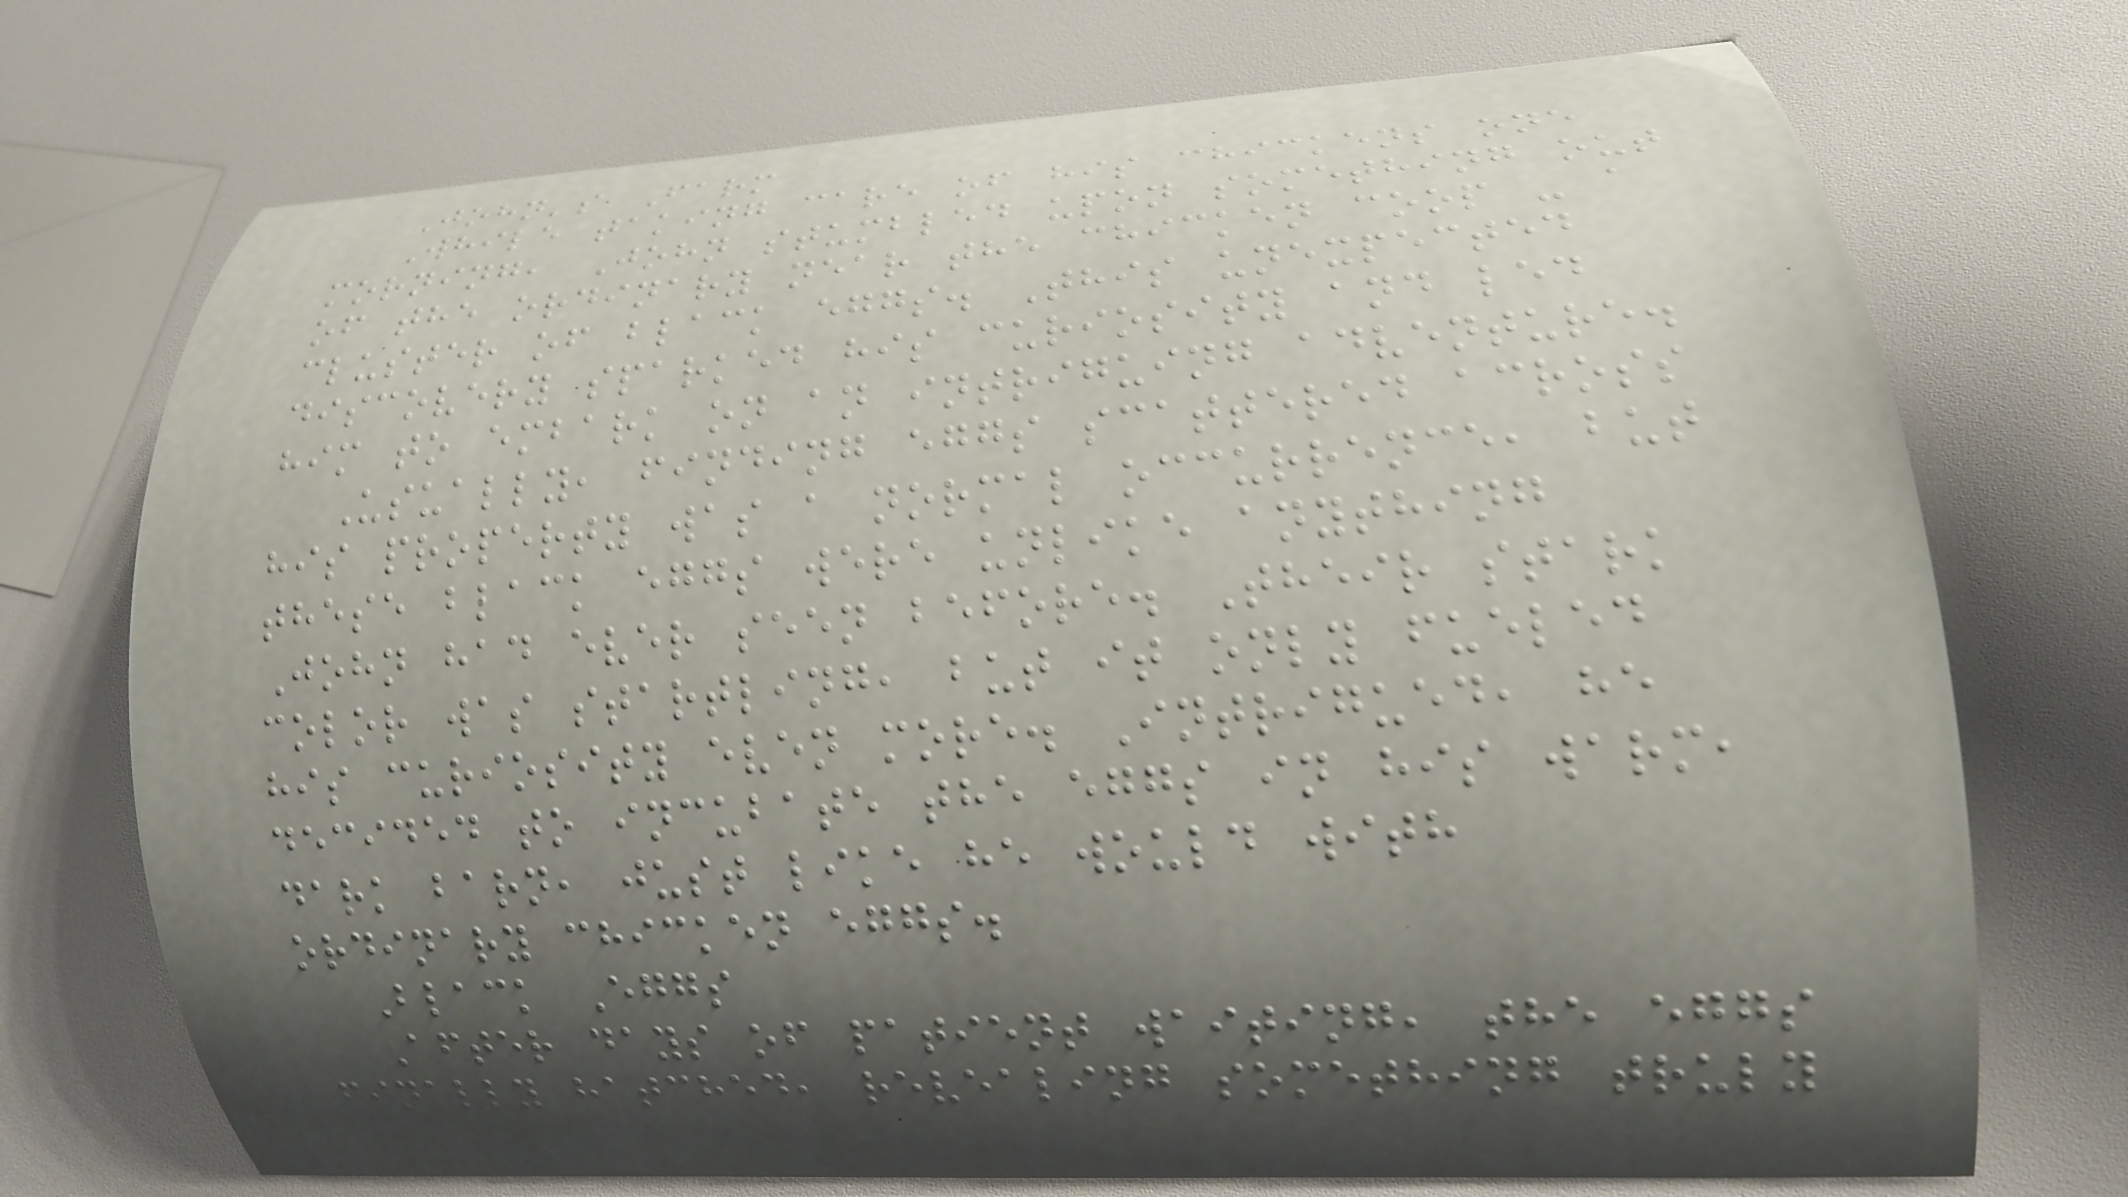John's Farm
While taking care of his chickens one
morning, John stumbled upon something out
of the ordinary near the chicken coop - a
cluster of black eggs. This unexpected
discovery sparked his curiosity and led
him to embark on an intriguing adventure.
Usually, finding eggs scattered across
his property was a normal occurrence, but
these black eggs were unlike anything
John had ever seen before. Their stark
color was startling, but it only fueled
his curiosity even more. Intrigued, he
decided to incubate the eggs in his warm,
dark barn, just like he would with
ordinary chicken eggs.
Black Eggs
After days of patient waiting, the eggs
finally hatched, revealing something truly
